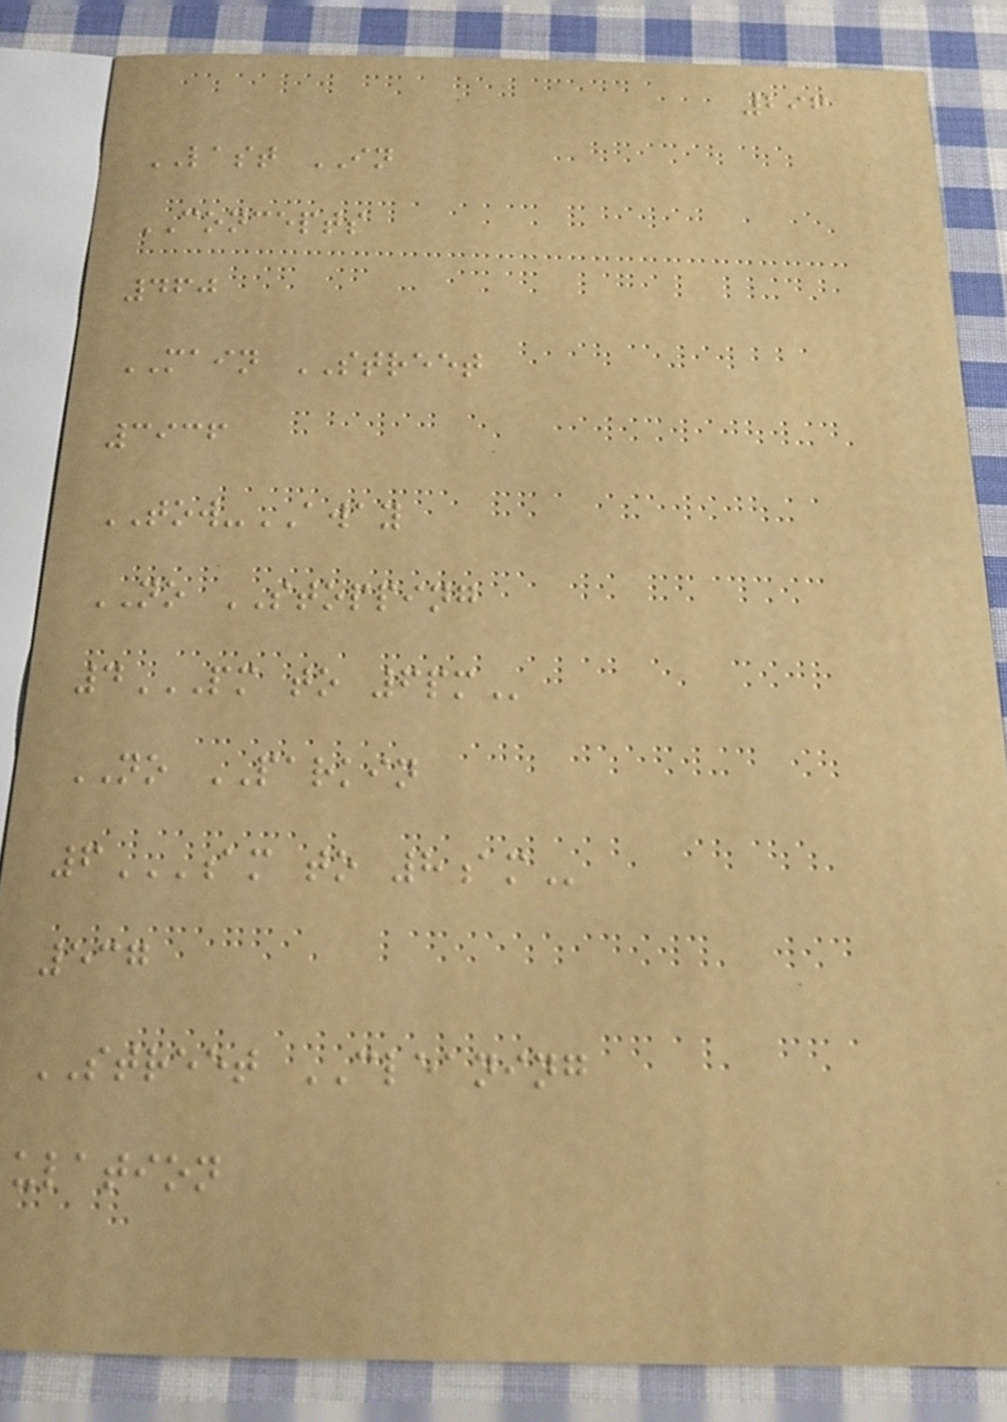296
LAST IN
CONCEPTS
460
MAIN STREET
3936
TOW-AWAY
NO STOPPING
4PM TO 6PM
NO PARKIN
6AM TO 8AM
537
STREET CLEANING
ulation
